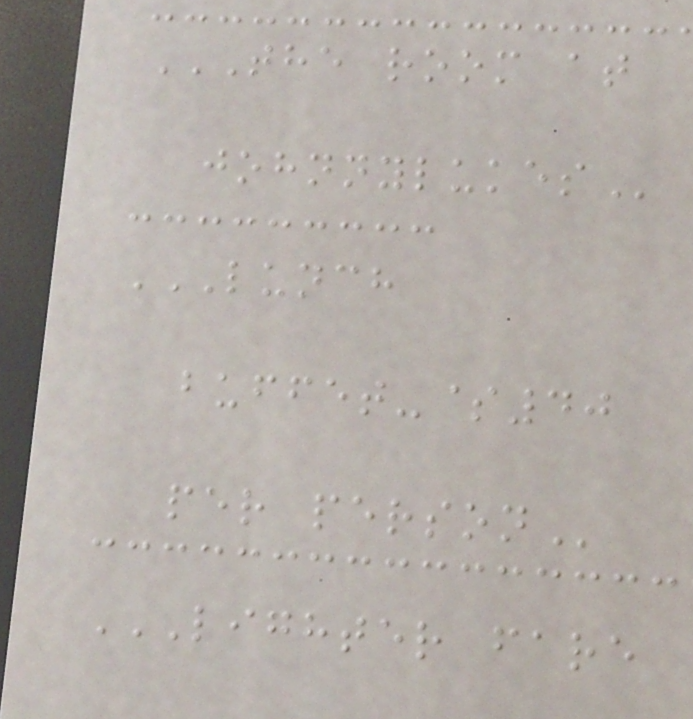THE ROOM AT
JOHNNYLUKES
LUNCH
BUFFET-$40
PER PERSON
LIGHTER FARE
